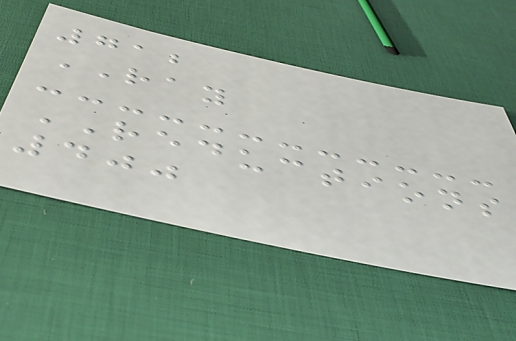712
RAY
REDUCTIONS
400
